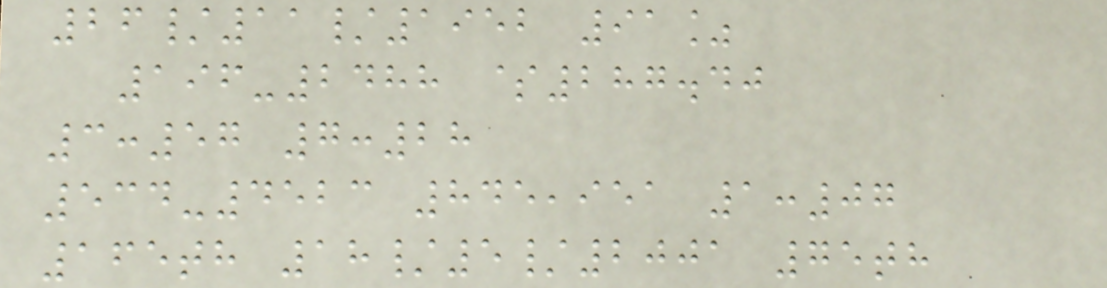26/11/1952 91%
196-2488 $287.40
3:57 7:28
534-4523 845,951 1:07
165th 18/5/2001 75th
